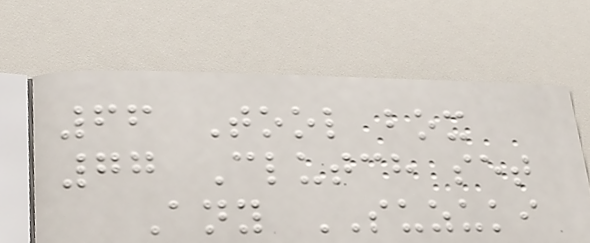66 Tool box
77 Clutch set
Any SUZUKI
